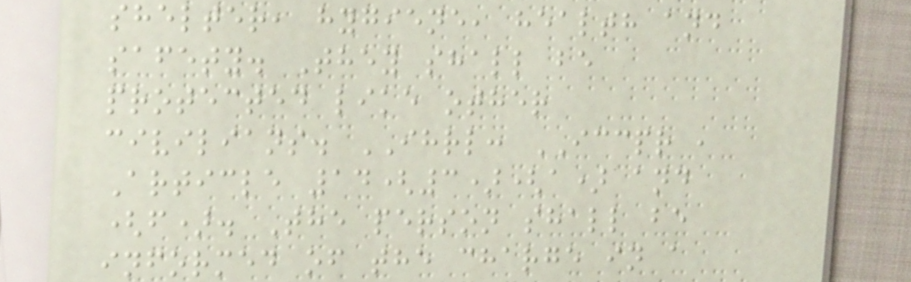shelter, hygiene, health and
safety. They shall be
protected like other
civilians. IHRL: ICCPR ,
Article 14(3)(a) and
(f). The person shall be
informed of the charge in a
